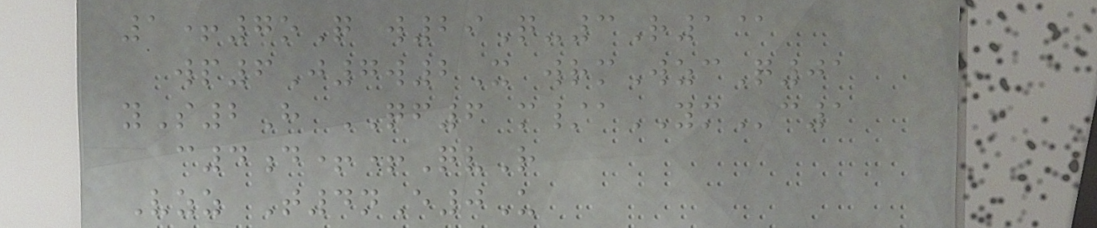1+7oQ w29Q-3R1@
wp6J7w2X wrmWzcQ01
yS2H QF6 m/aYMc1
c4d++QvR
Vzz T4nE0U
